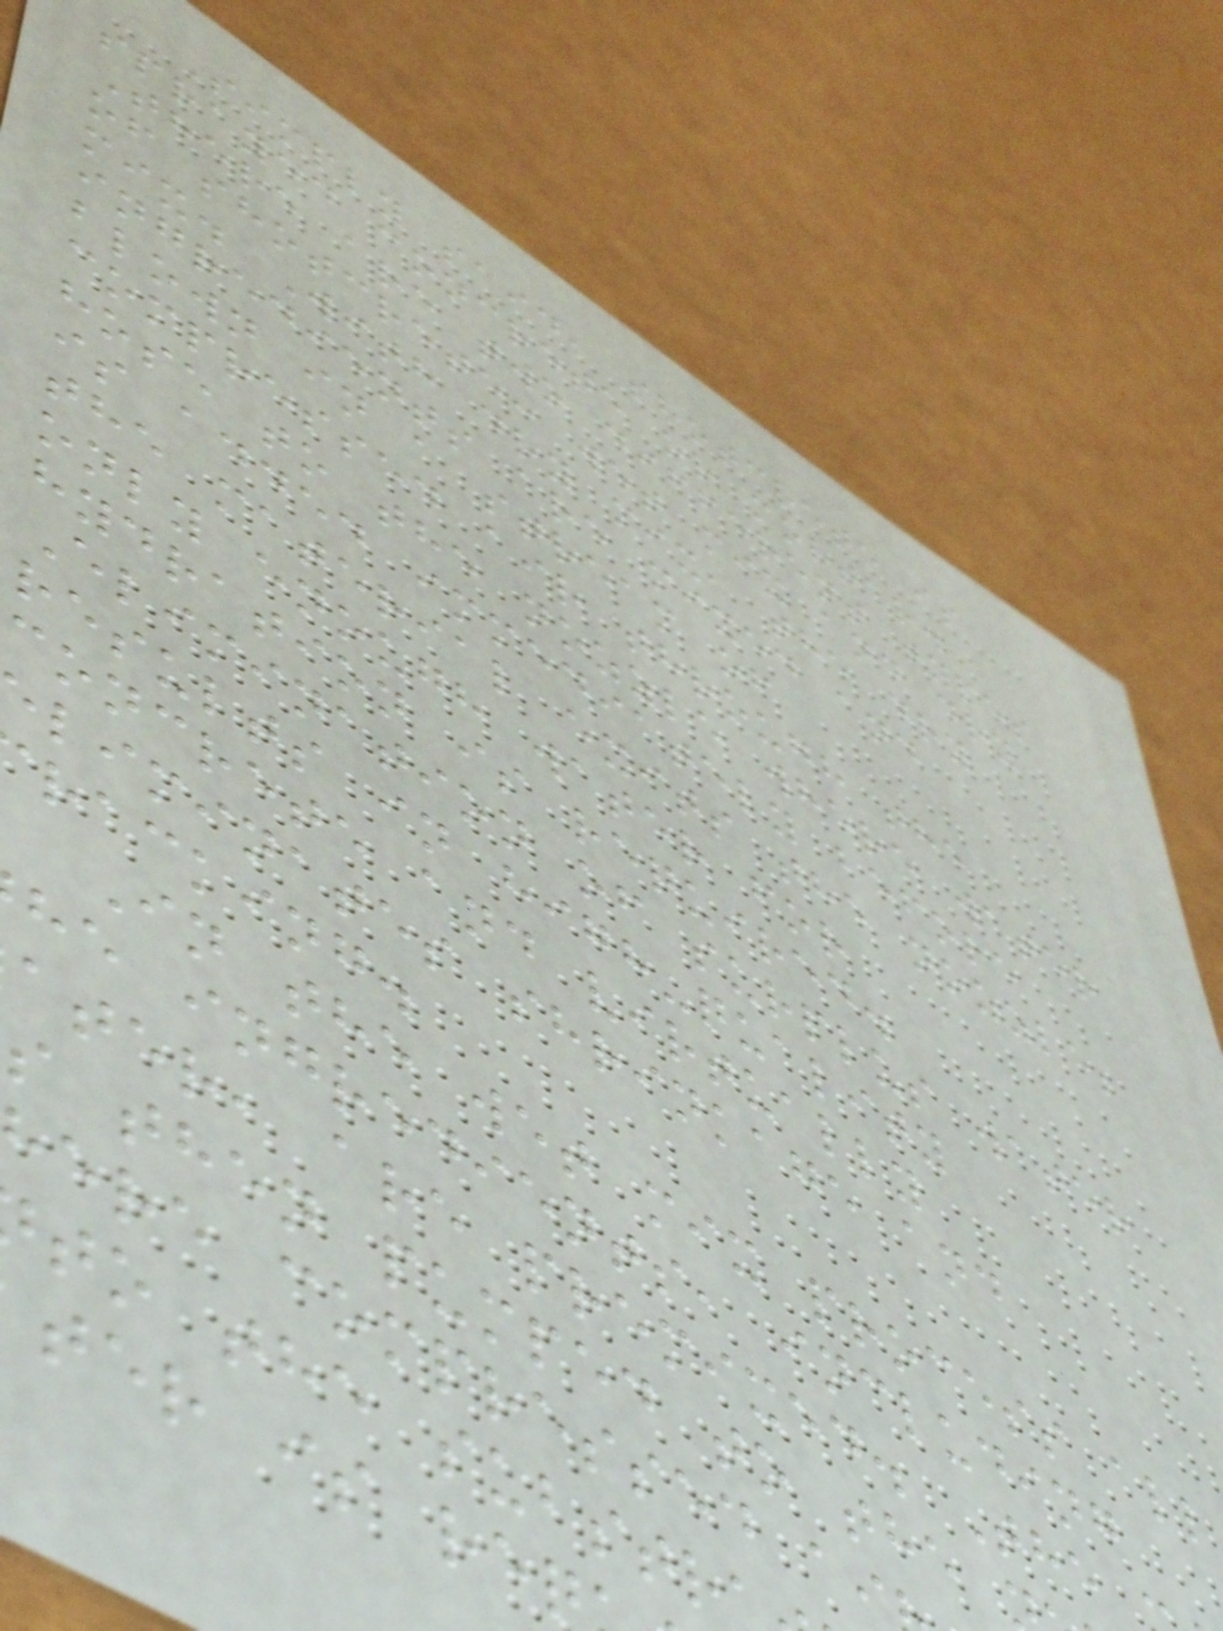Simply said, shotcrete is
sprayed concrete or mortar.
There are two different types
of shotcrete: wet mix and dry
mix. With dry mix, the dry
ingredients are mixed and
blown in a stream of
compressed air through the
hose to the nozzle where water
is added immediately before
the material exits the nozzle;
only enough water for
hydration is required.
Elimination of surplus water
results in high-quality
concrete and virtually
liminates shrinkage and
racking.
In the wet mix process all
he ingredients, including
ater, are premixed. The
s then pumped to the
ere compressed ai
to the substr
ter is req
